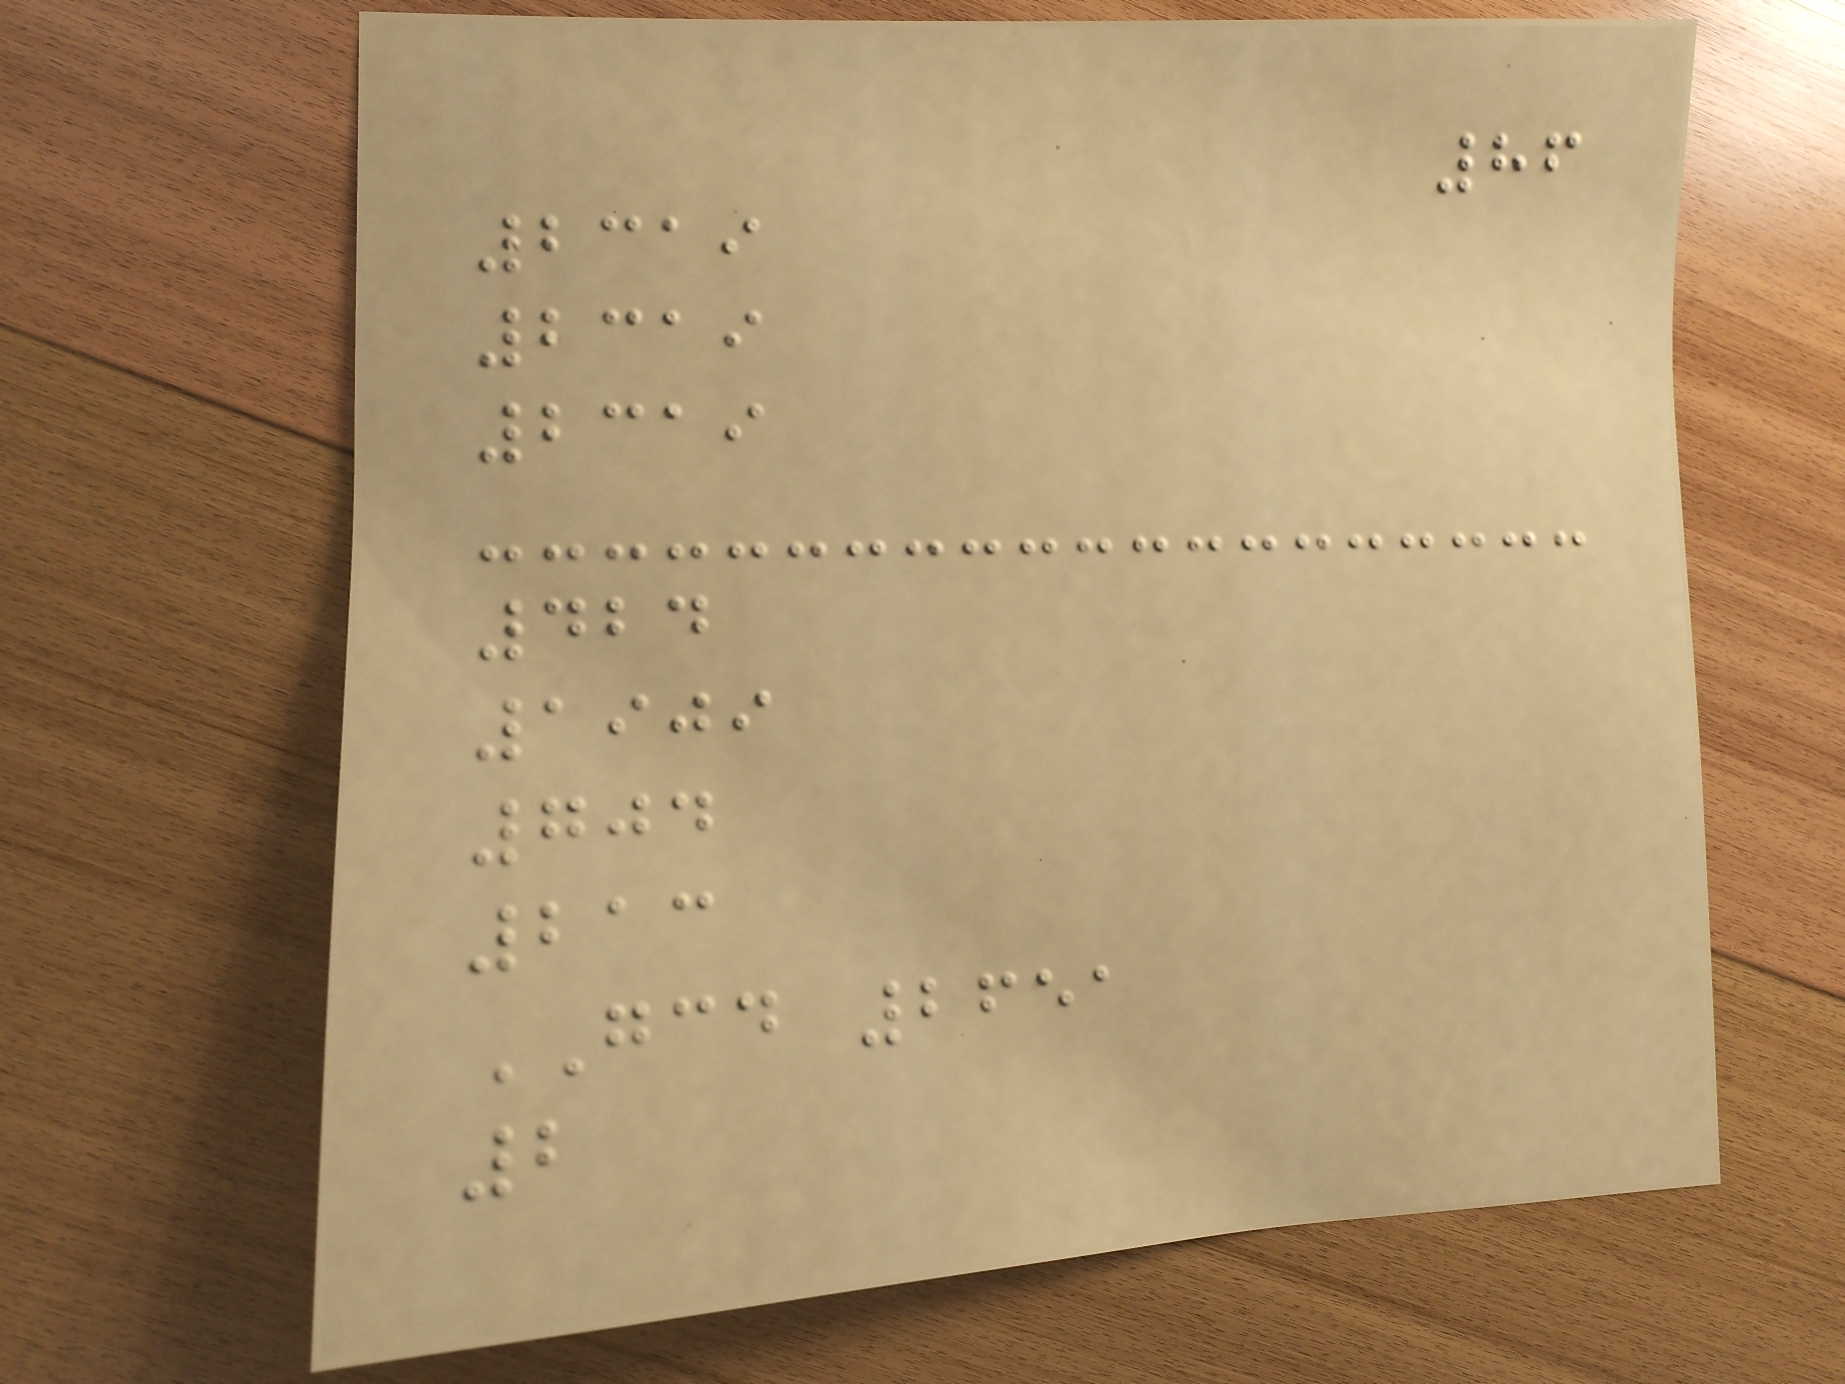86
2319
2319
2319
424
1909
704
213
GCD 2651
2
